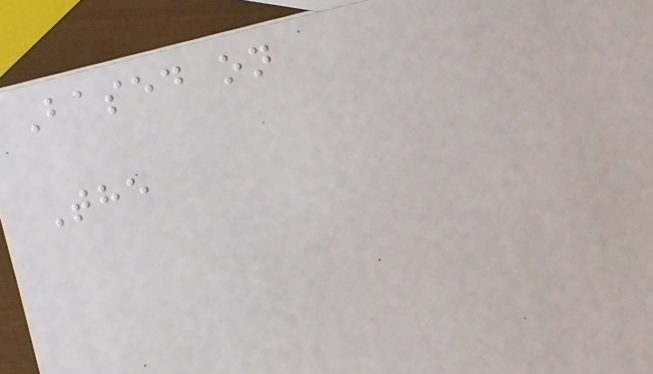Based on
The
